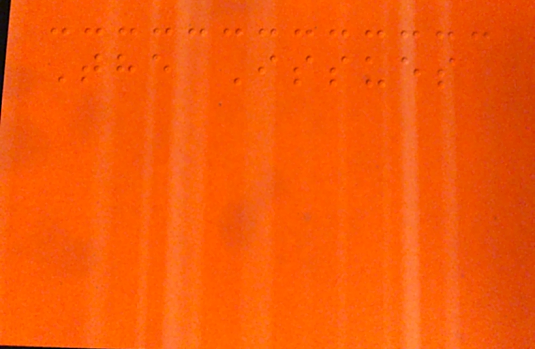The Issues
